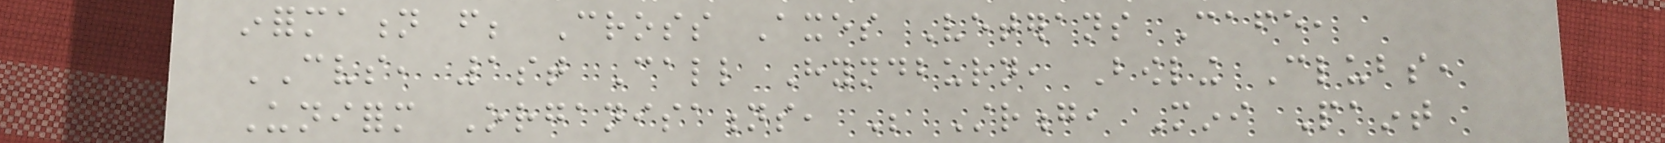information from; Cross Axes Veterans Cafe,
CVS, 1st Call Hyndburn, Bowling Clubs,
Uniform Organisations, Be Strong, Mini Paint
